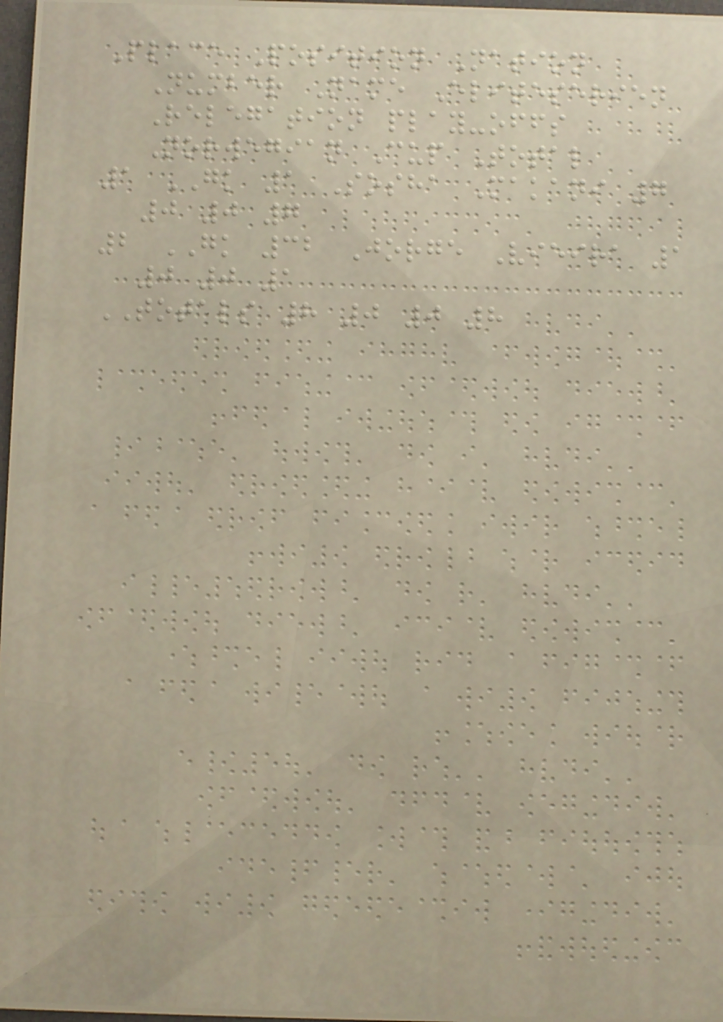Place Position Nation
Number Name Eliteserien
Relegation play-offs
Norwegian Cup Total
1 GK 1 Sosha Makani 7
0 0 7
2 GK 32 Jorge Vieira 1
0 0 1
TOTALS 8 0 0 8
